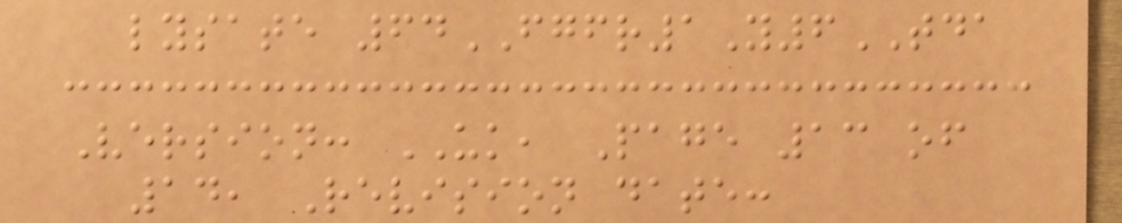lysate 64FGFR1Y6TDA
Version: UK, Page 13 of
14, Revision date:
